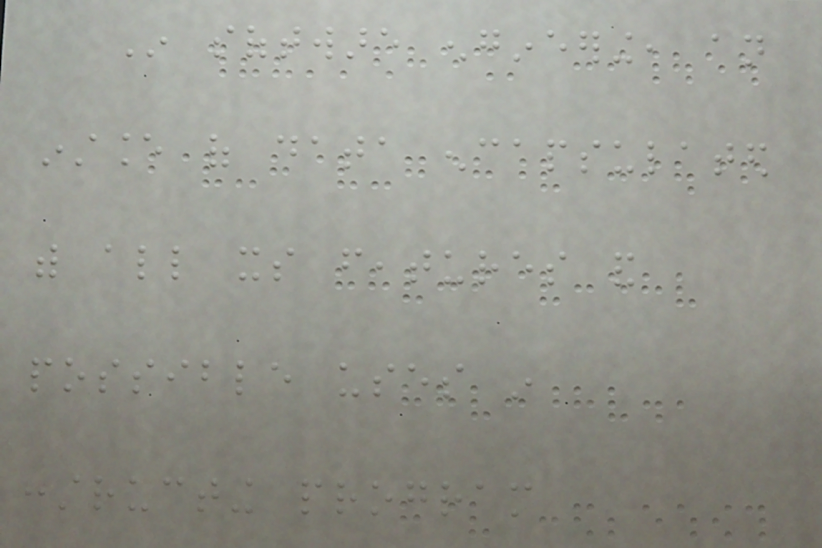In software engineering, an
instance of data encapsulated
with all its features and
possible uses in
constructing program
